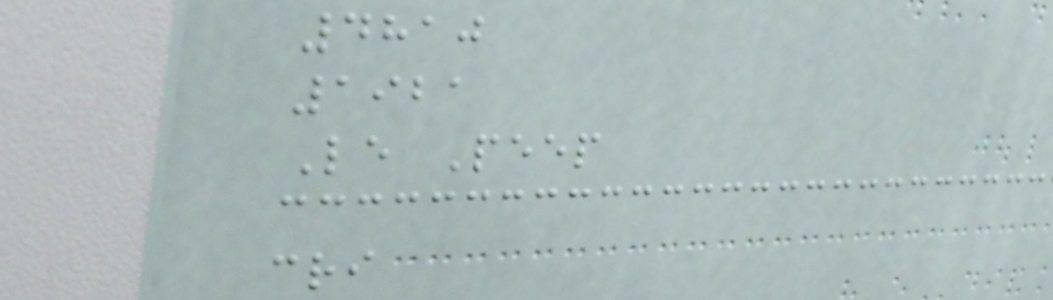4810
1921
Le Peep
cri
